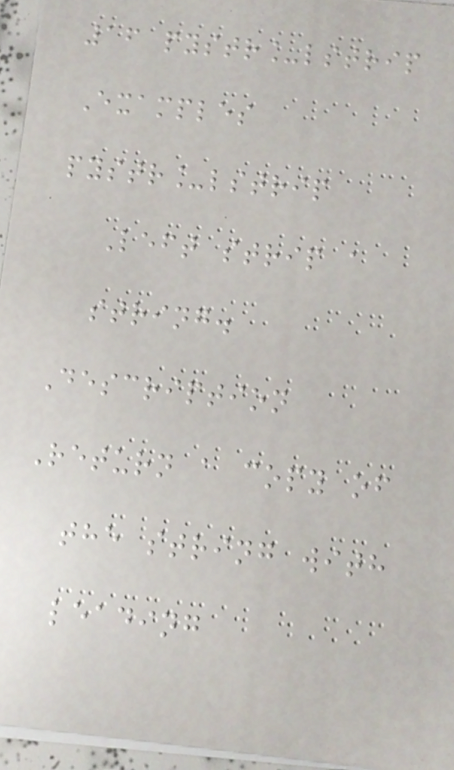16 pystr_lstrip
Examples
pystr_lstrip
Left strip a
string.
Description
Return a copy of
the string with
leading
